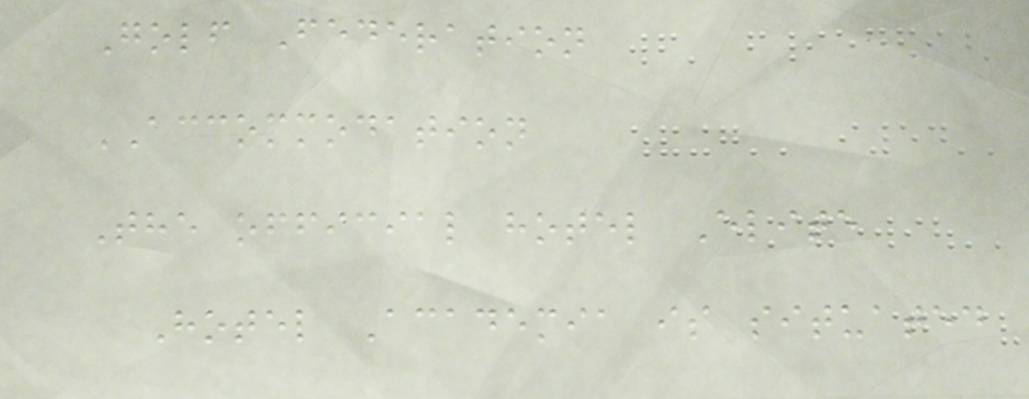Golf Federation
ACCOMMODATION
The official hotel Elite
Hotel Academia is situated
